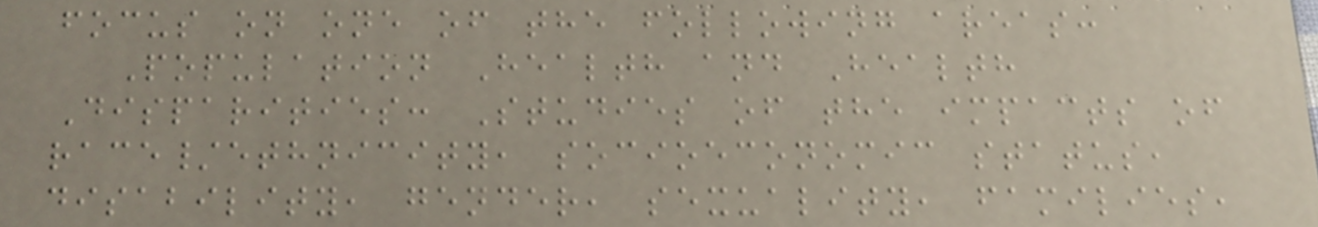focus on one of the following areas:
Population Health and Health
Disparities: Studies of the impacts of
race/ethnicity, socioeconomic status,
disability, gender, sexuality, families,
